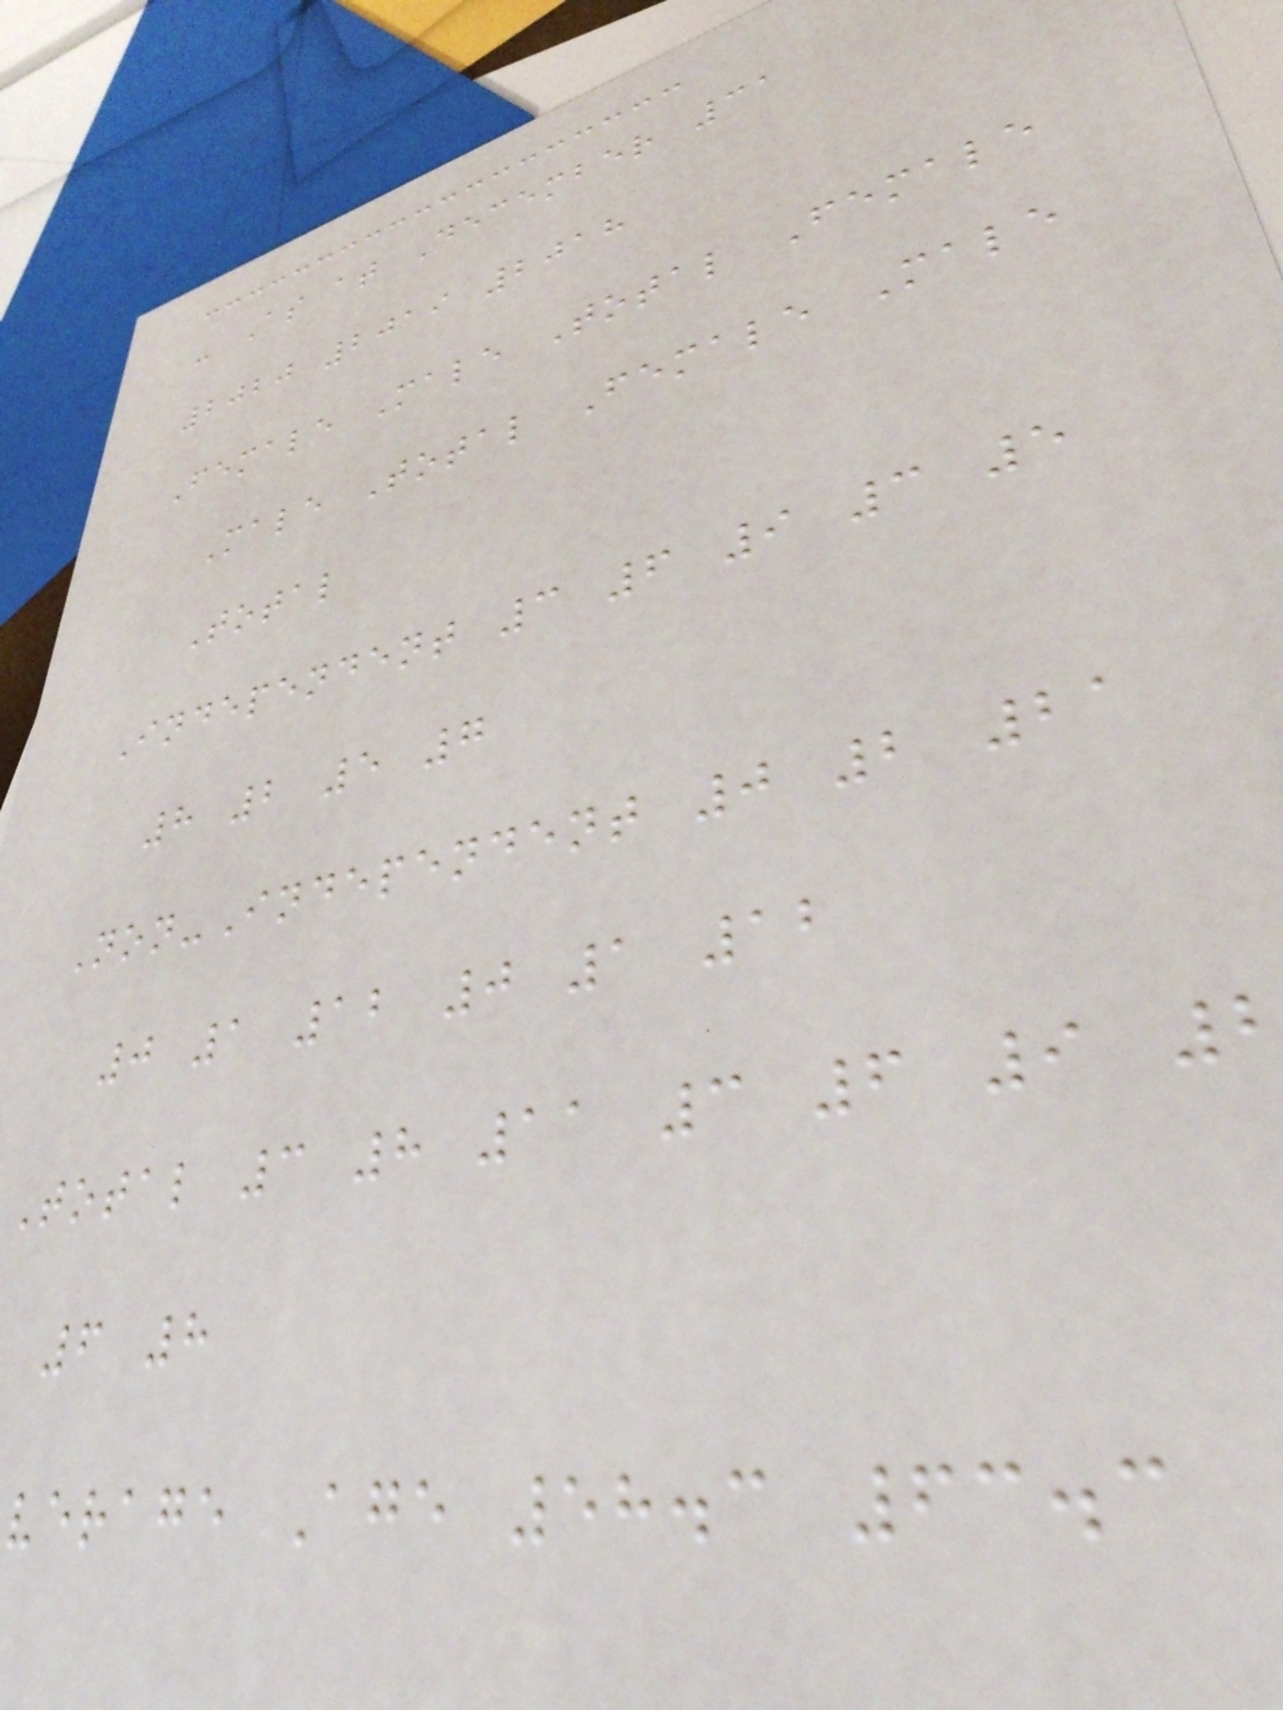- As at December 31
2020 2019 2018
Female Male Total Female
Male Total Female Male
Total
Independent 3 6 9 3 5
8 2 5 7
Non-Independent 0 2 21
0 1 12 0 1 12
Total 3 8 11 3 6 9
6 8
verage Age 58.3 63.3
